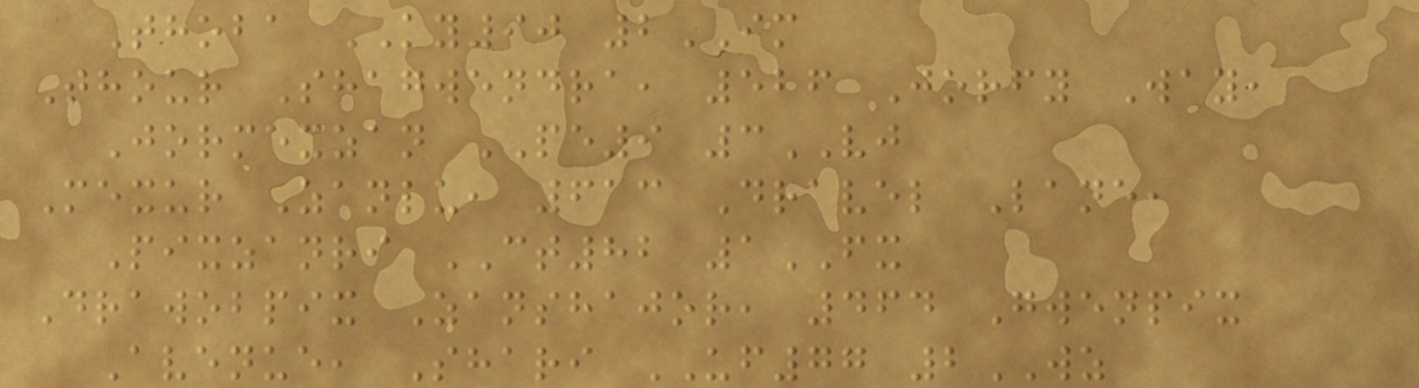Thoba KY90 2IM
Thour Shagwendra, 526 Jorfy Way,
Jormexzan PE9 3VJ
Mexur Zanlu, 613 Dravel Lane,
Pixzanri CT82 1FX
Drawobpix Zanshajor, 464 Gwenpix
Avenue, Shari UF77 2WZ
